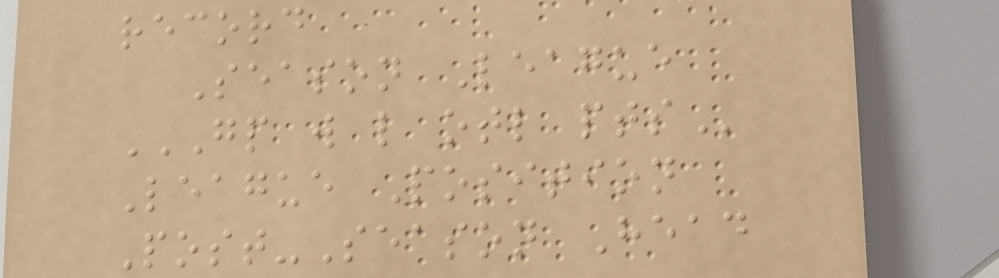record
Season League
GP W L OTL PTS
League Position
Post-Season Head
